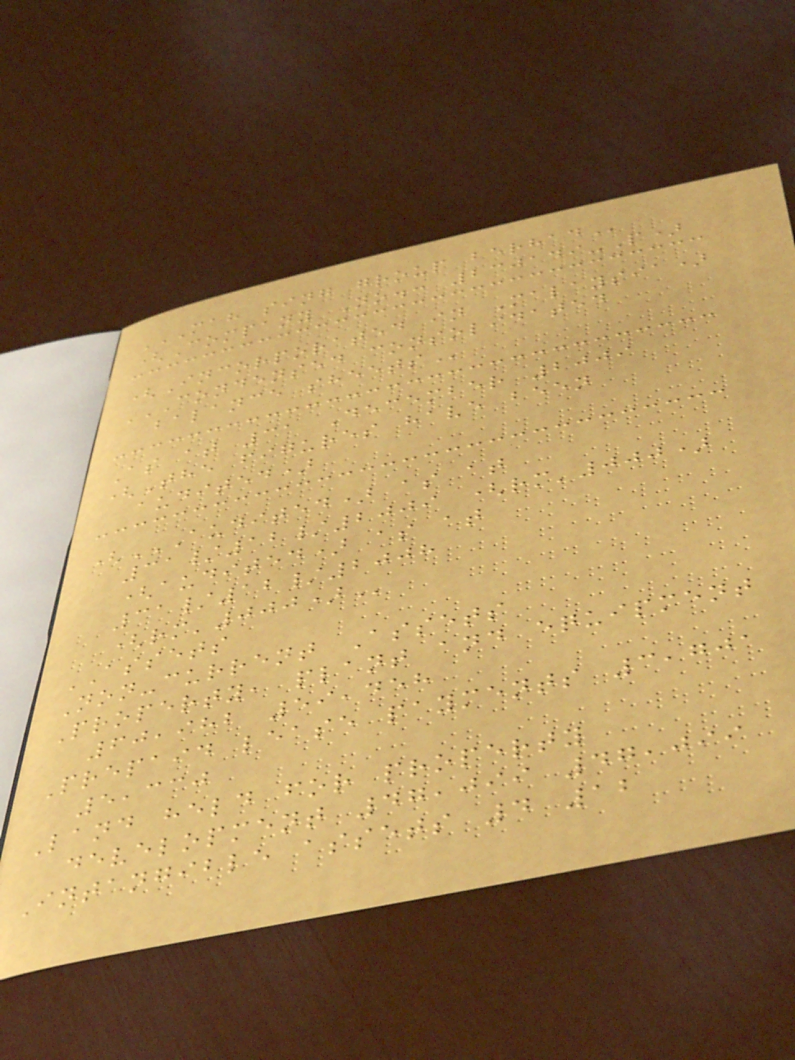MAH SING GROUP BERHAD
(Company No.: 230149-P)
(Incorporated in Malaysia)
CONDENSED CONSOLIDATED
BALANCE SHEETS
As at 31 December 2009
(The figures have been
audited)
(AUDITED) AS AT
31/12/2009 (RM'000)
(AUDITED) AS AT
31/12/2008
(RM'000)
ASSETS
Non-current Assets
Property, plant and equipment
60,982 59,458
Prepaid lease payments 3,701
5,330
Land held for property
development 47,099 47,099
Intangible assets 4 12
